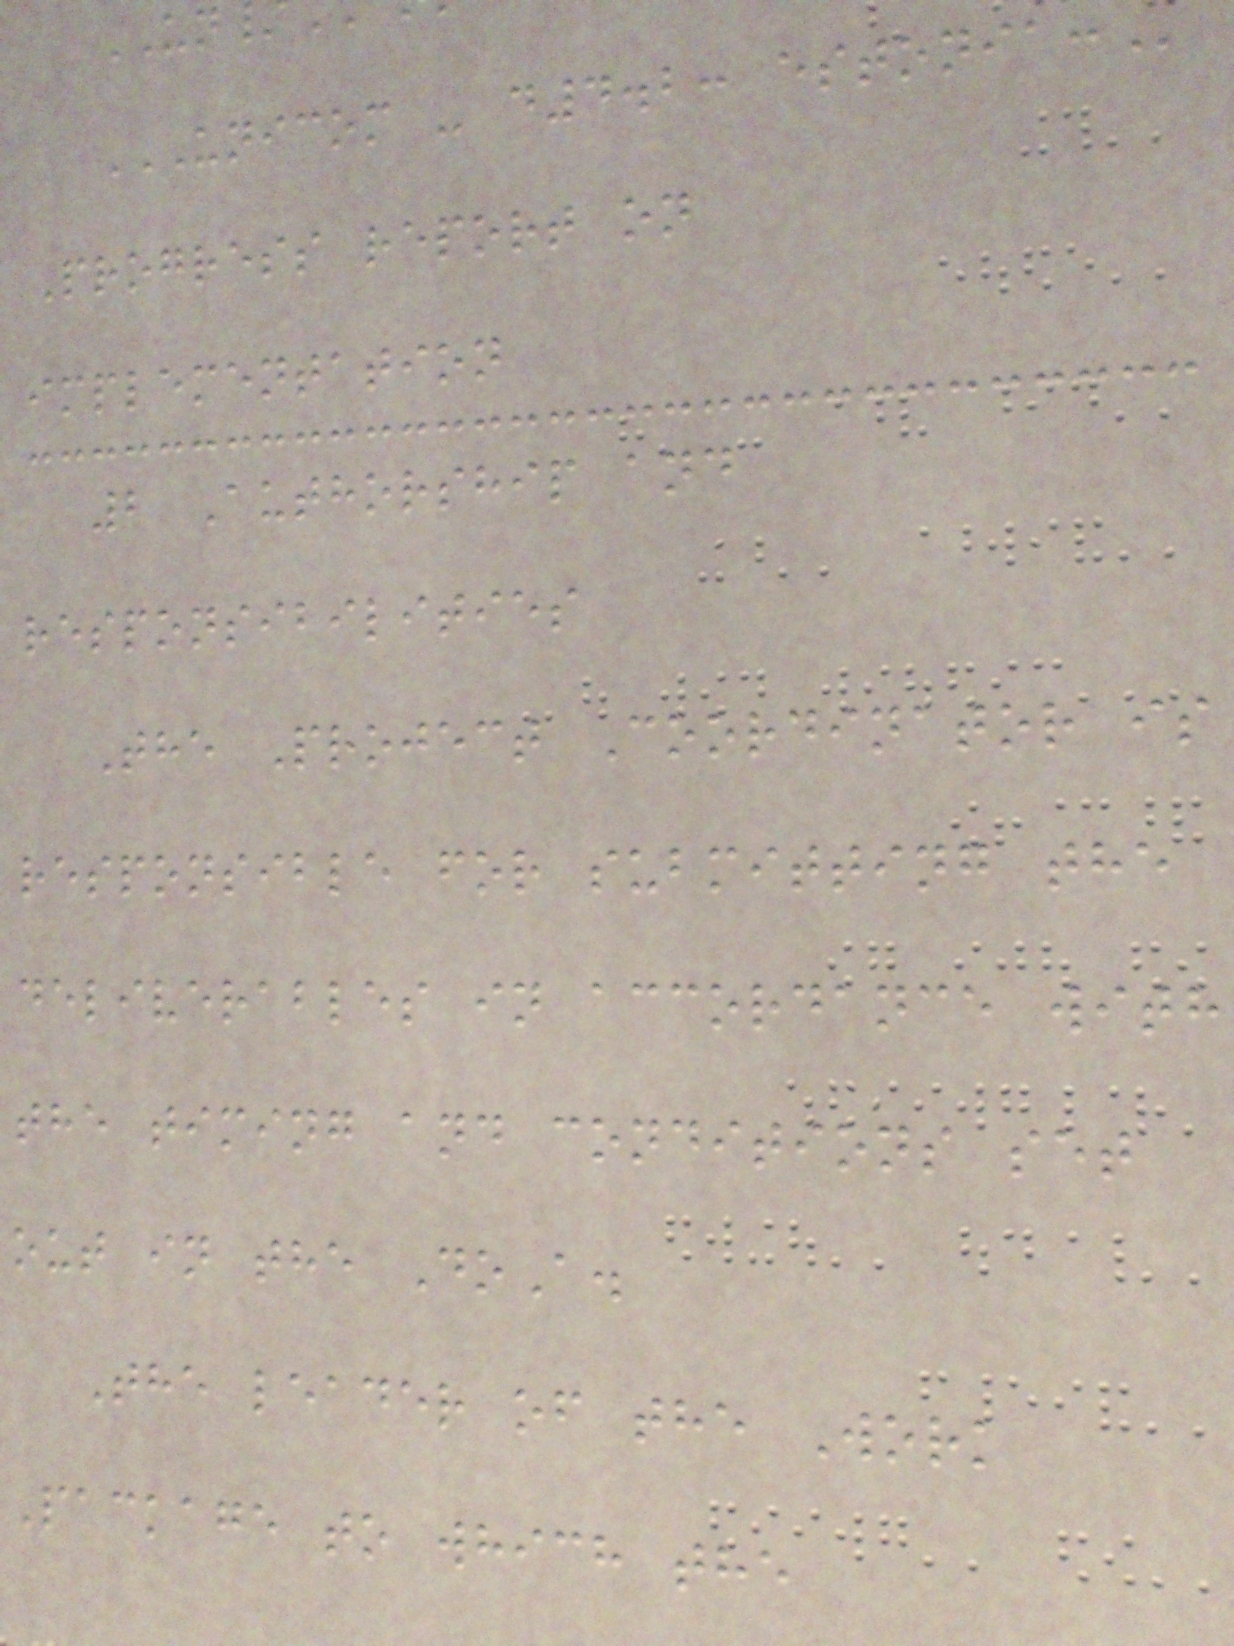UN
Progress report on
implementation
2 Authorship and
responsibilities
The Project Coordinator is
responsible for submitting the
deliverables in accordance with
the timing and conditions set
out in the DoA.
The leader of the Work
Package to which the
